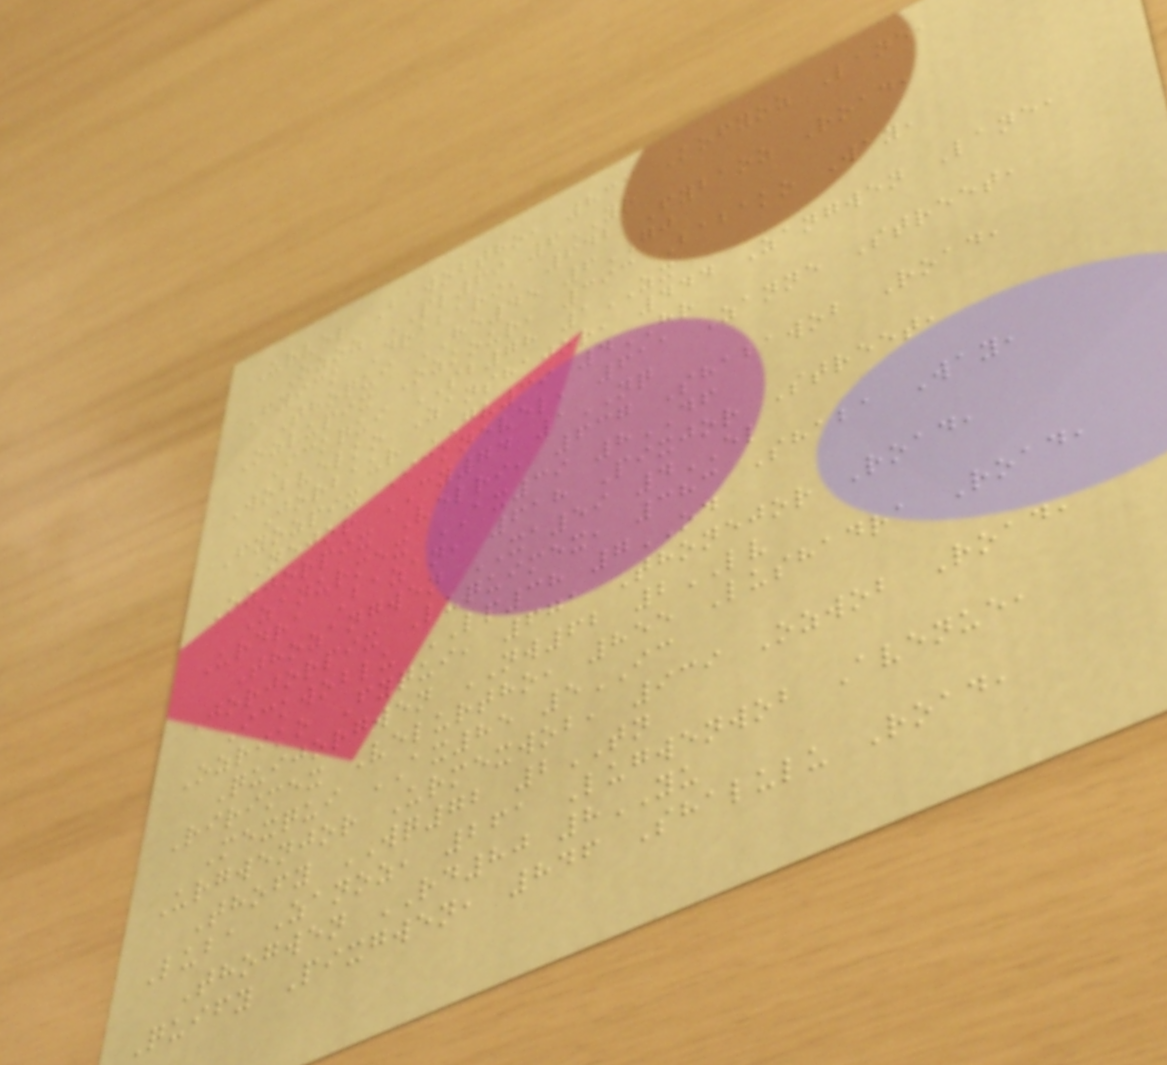Urvel Bawobtho, 831 Kofyoz Lane,
Ozoz PL69 6YR
Fyick Drabari, 642 Fybaoz Road,
Thoqui HE45 6GJ
Ozlupix Ozkour, 393 Babako Way,
Ickqui SB78 1ZX
Wobvelko Zanshajor, 444 Zangwen Lane,
Jorbaur GV39 4HR
Fyozpix Icknevel, 611 Zanne Street,
Nejor CY74 1NQ
Ozjorpix Velri, 637 Shabawob Road,
Zanurmex AX39 8DF
Urdra Bazan, 618 Pixjor Street,
Thozangwen XA59 4EL
Jorjorpix Luquimex, 383 Shaba Way,
Ickwoblu LP38 7OD
Ozriko Fyqui, 671 Thonejor Road,
Quijorgwen NW62 2LV
Ririmex Velurtho, 855 Lushadra Road,
Mexqui AX85 5IC
Urgwenjor Urmexwob, 939 Ozwob Road,
Thofy WQ72 2TN
Luba Zanoz, 261 Lugwenwob Avenue,
Thogwen RD80 8YU
Quify Pixgwen, 846 Shalulu Road,
